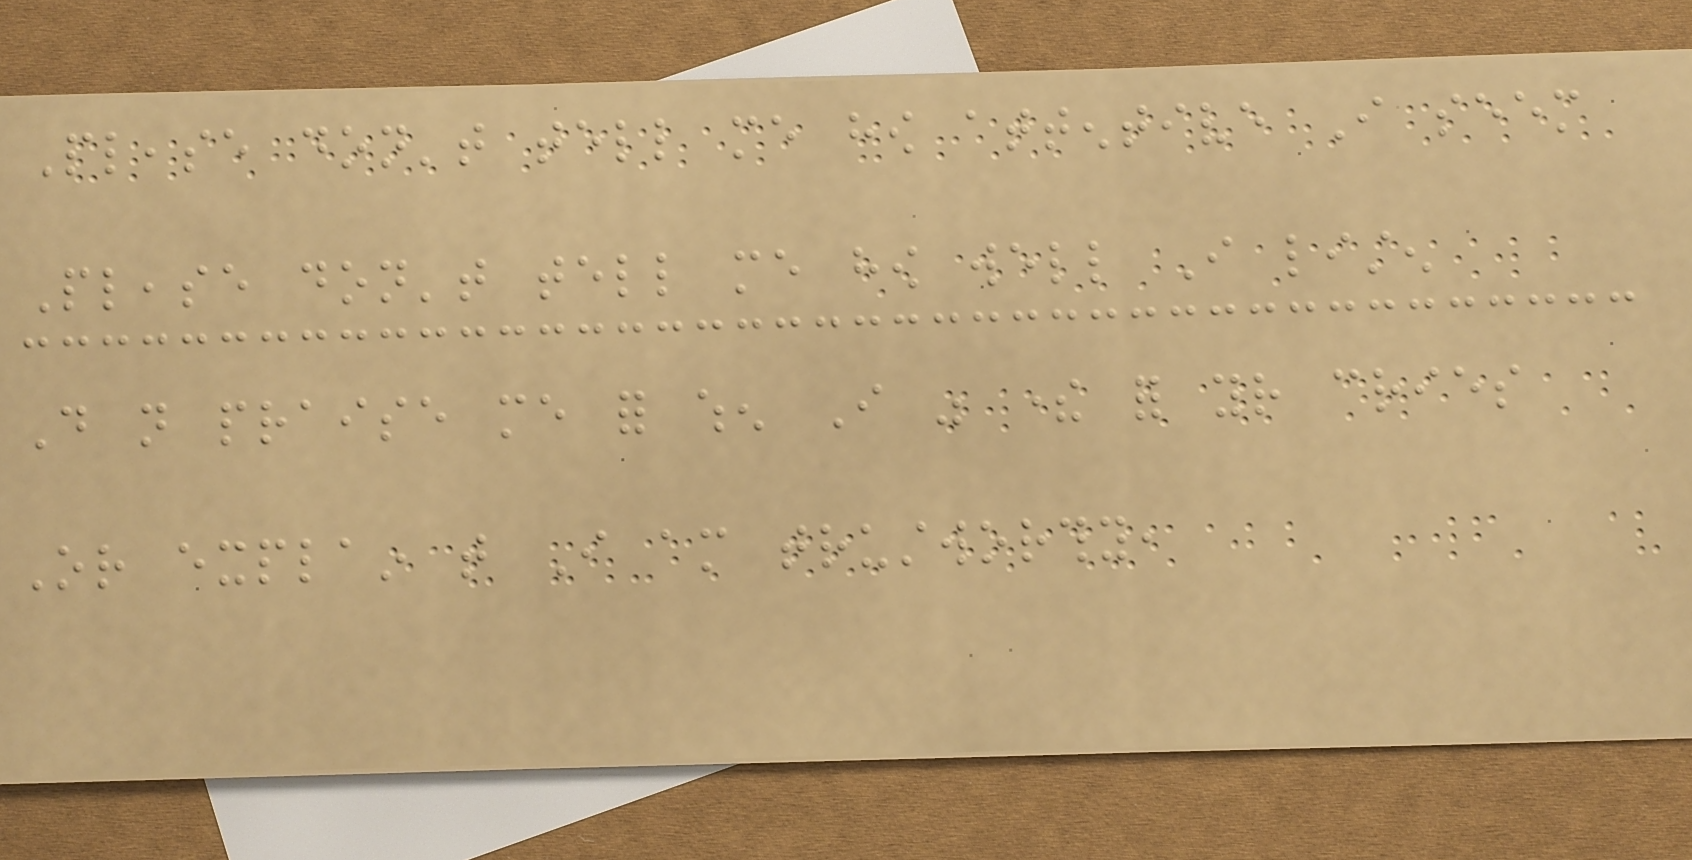Please don't tell me how attentive I seem
Please don't tell me how well I listen
Do not praise me for when I was there for your cries
Or explain that I am trustworthy,
